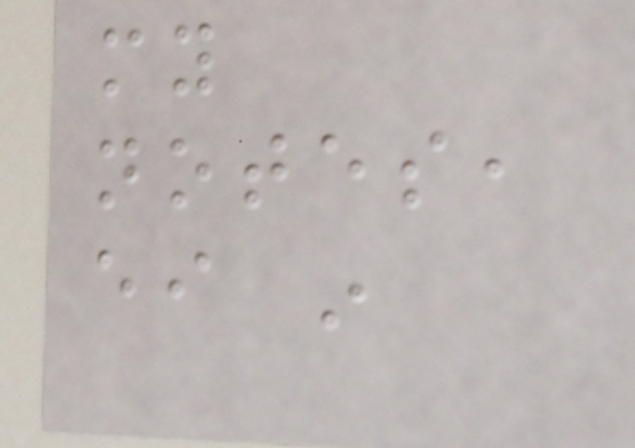my
notes,
either in
